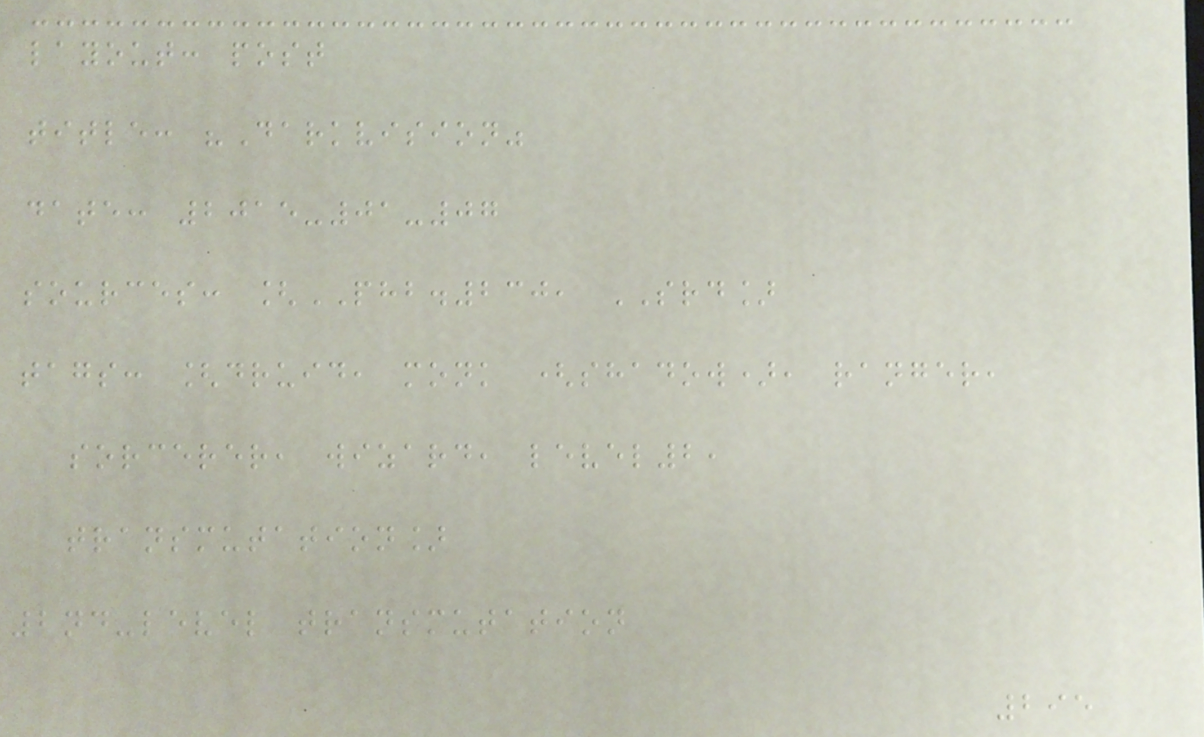layout: post
title: "Darkvision"
date: 2015-01-07
sources: [PHB.230, SRD]
tags: [druid, monk (shadow), ranger,
sorcerer, wizard, level2,
transmutation]
2nd-level transmutation
295
